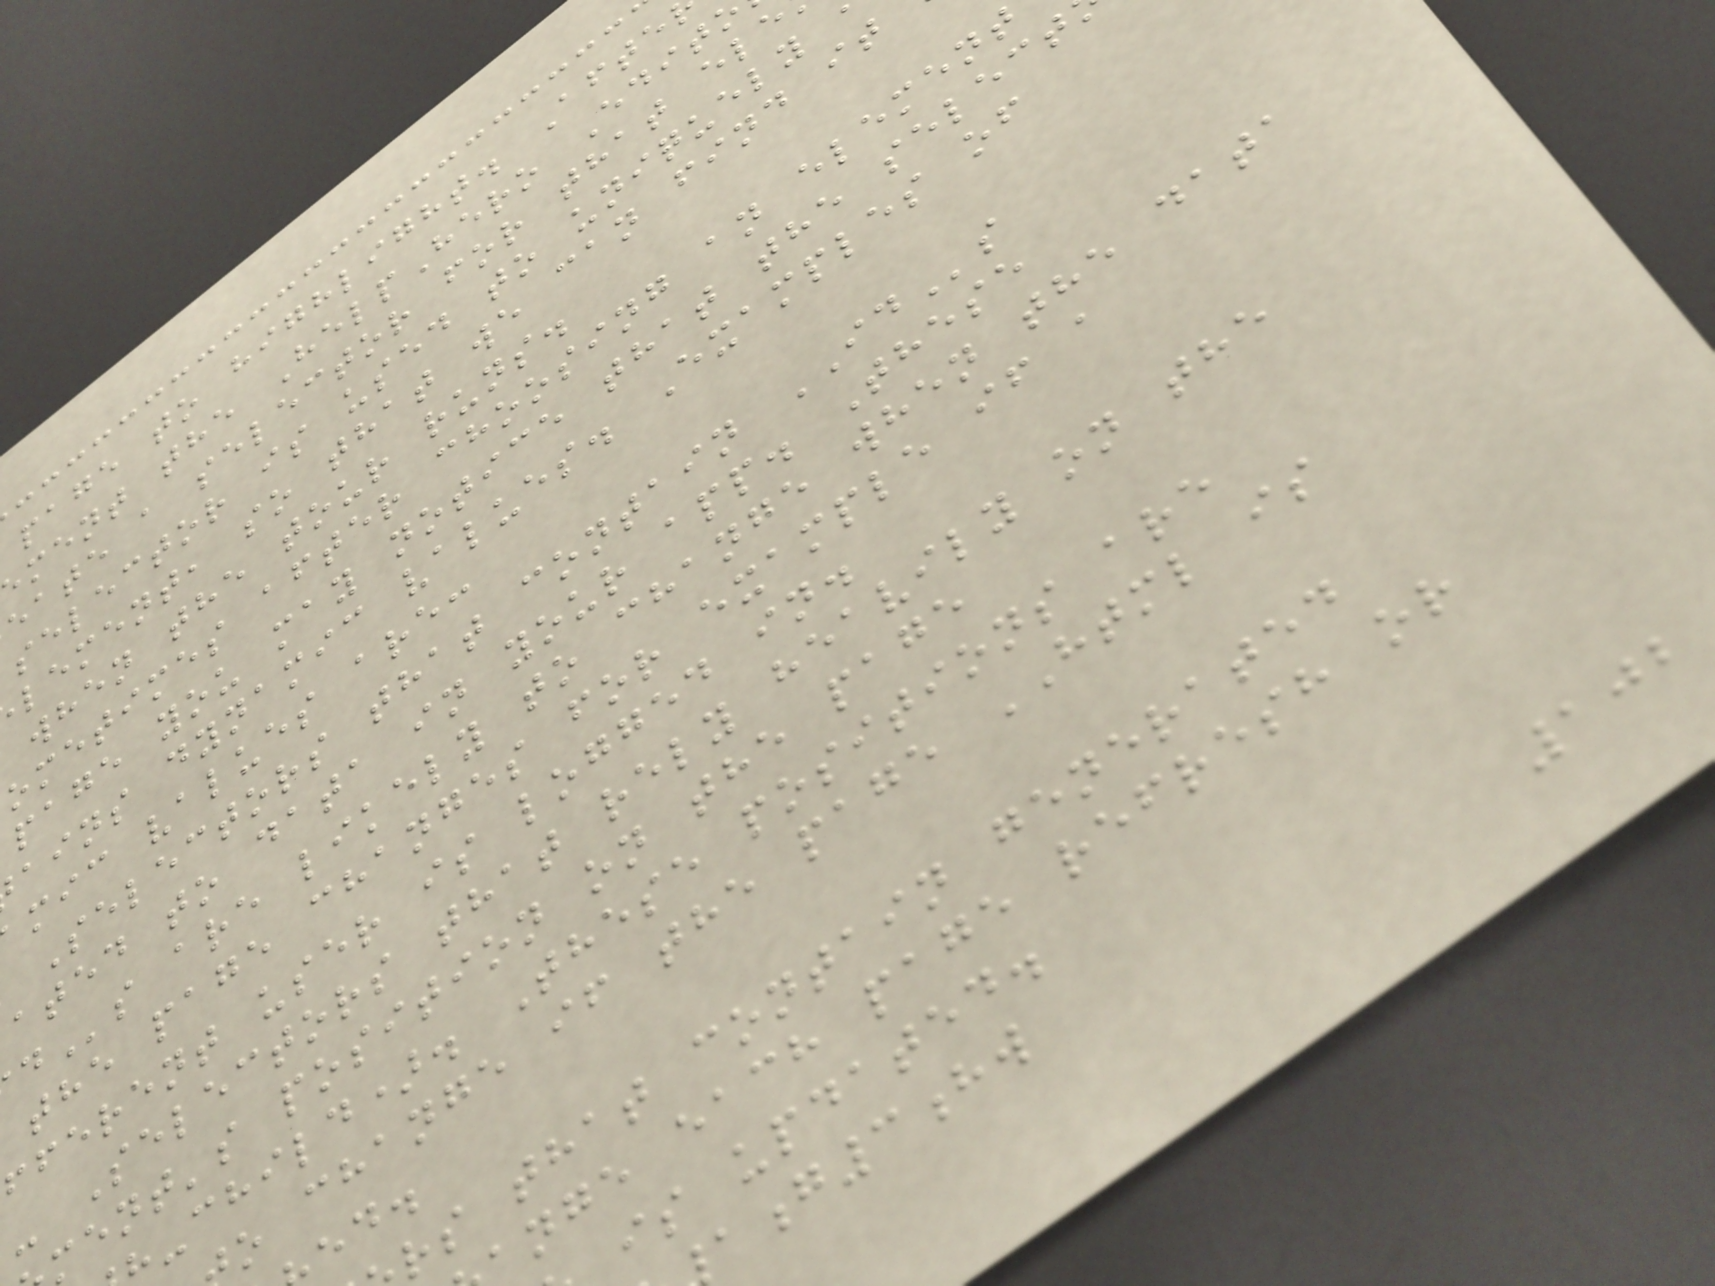page to highlight. Afte
ment the HelpHero Edit
eate a selector for that ele
selector is used to uniquely
lement, so that we can find it
when the tour runs.
ometimes after choosing an element
page you may notice that the select
ains dynamic values. Examples of
mic values are:
Selectors that contain IDs
ated to data in your app. These
s are likely to change when the data
the page changes for example if a
fferent user is logged in.
- Selectors that rely heavily on the
ment's position on the page
-child). These positions are
o change if the page HTML is
rs that contain generated
ange each page refresh or
is updated.
102
